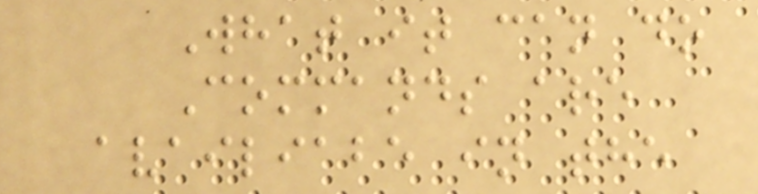What it can do
Commands are
availiabe in the
